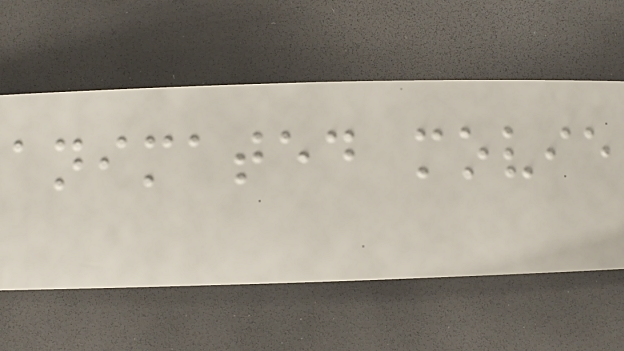animated movie
